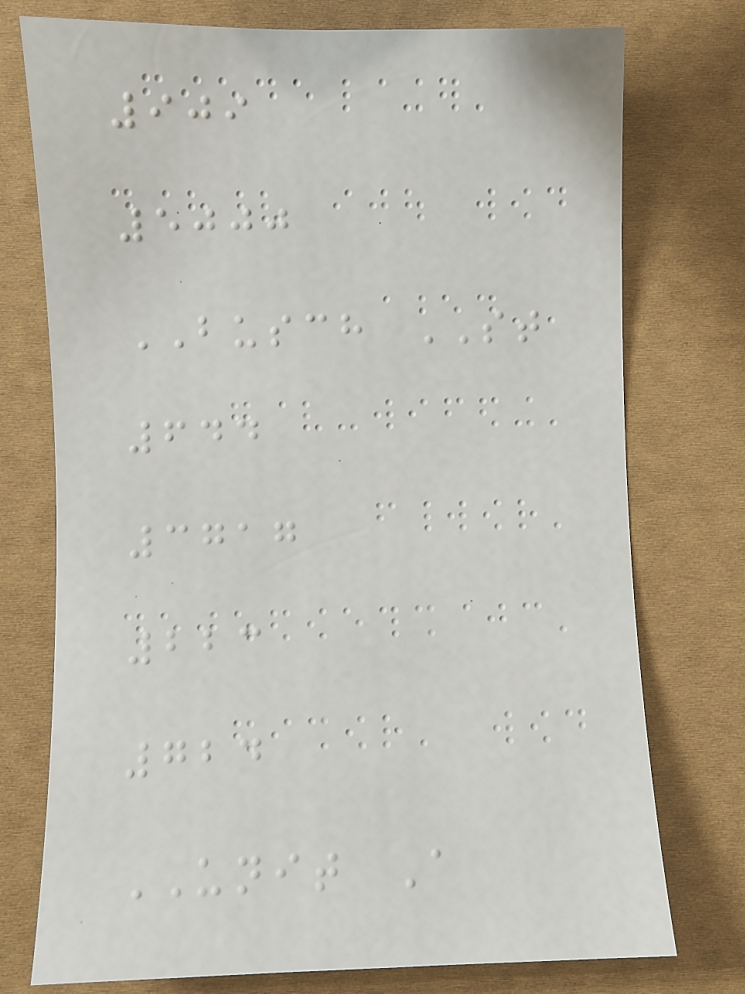909
5000
BUSCH ST
644
3717
223
724
UNIT A
